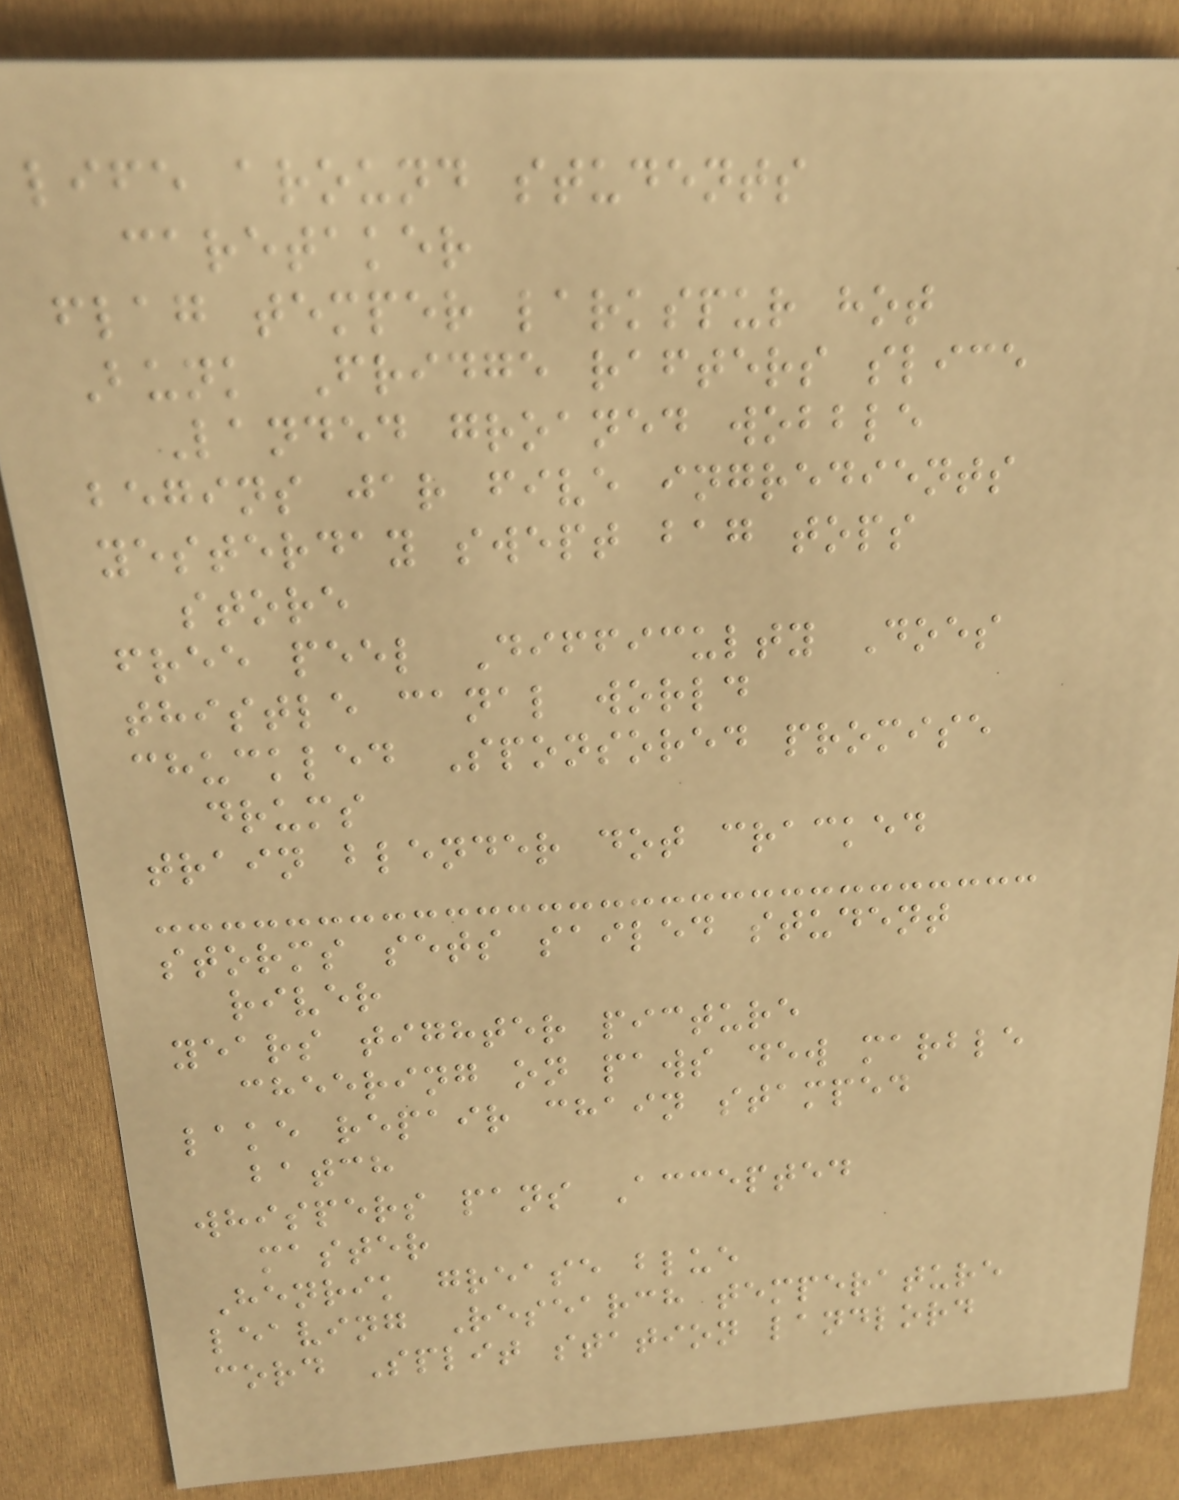life around students
caretaker
flag temper larkspur hot
Bunk Fridge rafters slice
Landed groaned wobble
begins jar five ingredients
yesterday swept bag tops
store
free peel Difficulty Does
thistle canal world
chuckled Sponsored promise
drums
train blender dot cracked
storms sets sailed student
river
years tighter picture
cheering on paws dew marble
lake repair chain stamped
batch
whispers pans Accepted
master
Henrik grease blue
leaving Research temperature
cord Split station landlord
